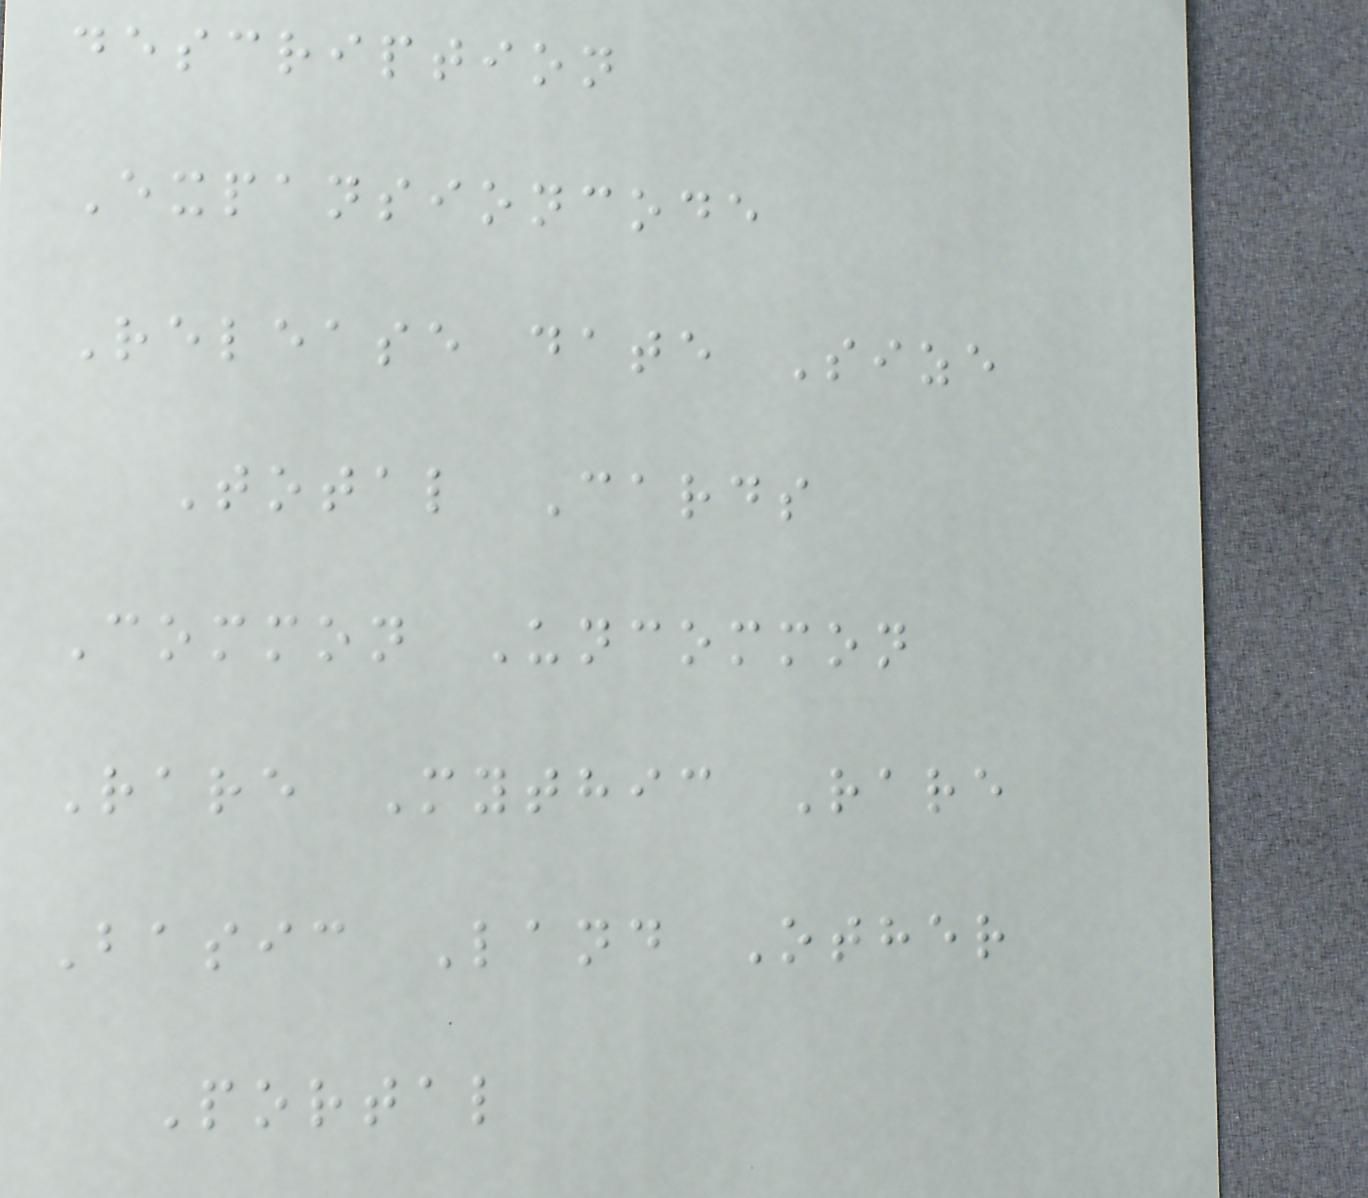description
Expansioncode
Release date Size
Total Cards
Common Uncommon
Rare Mythic Rare
Basic Land Other
Portal
